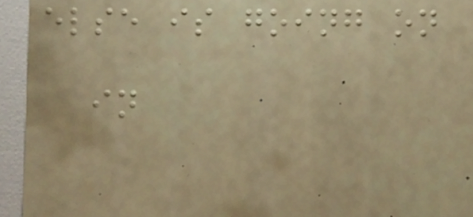else is going on
in
